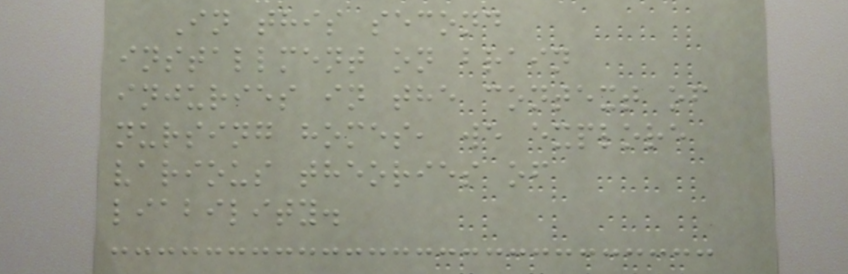In this second
installment on brain
injuries in the context of
nursing homes, we explore
various theories of
liability.
